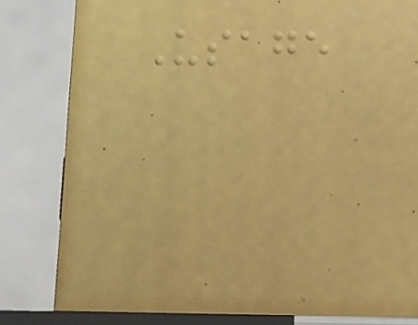Usage
